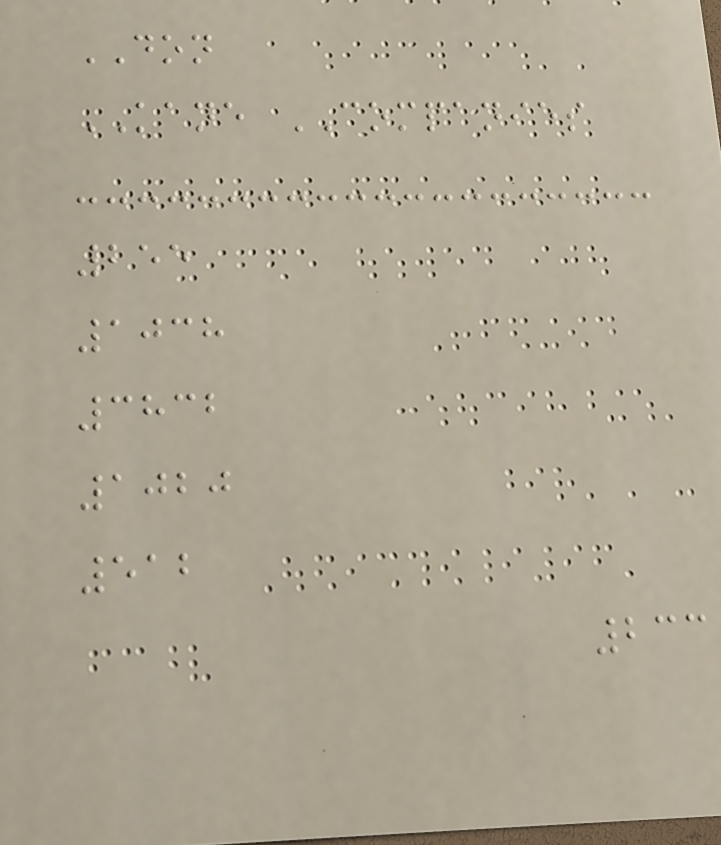DON
KANE COMPANIES
255
1038
3832
1020
512
233
